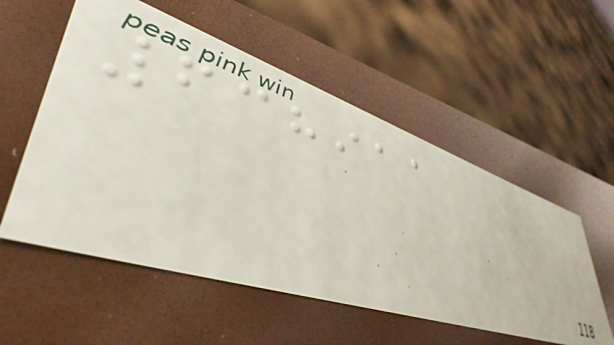638911
